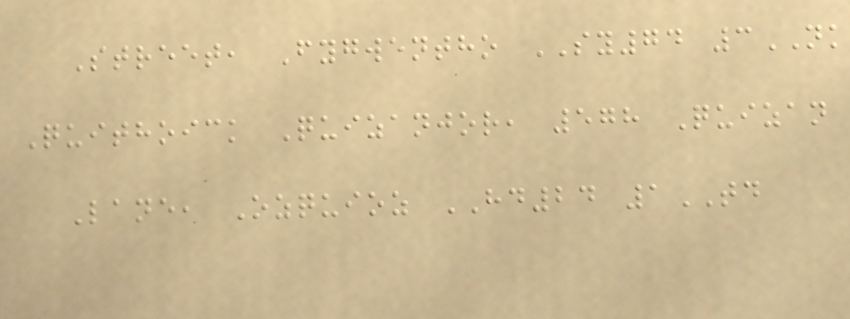Street, Fygwentho SY74 3NK
Quithoick Quizanjor, 578 Quizan
Lane, Ozquioz HD24 1TD
